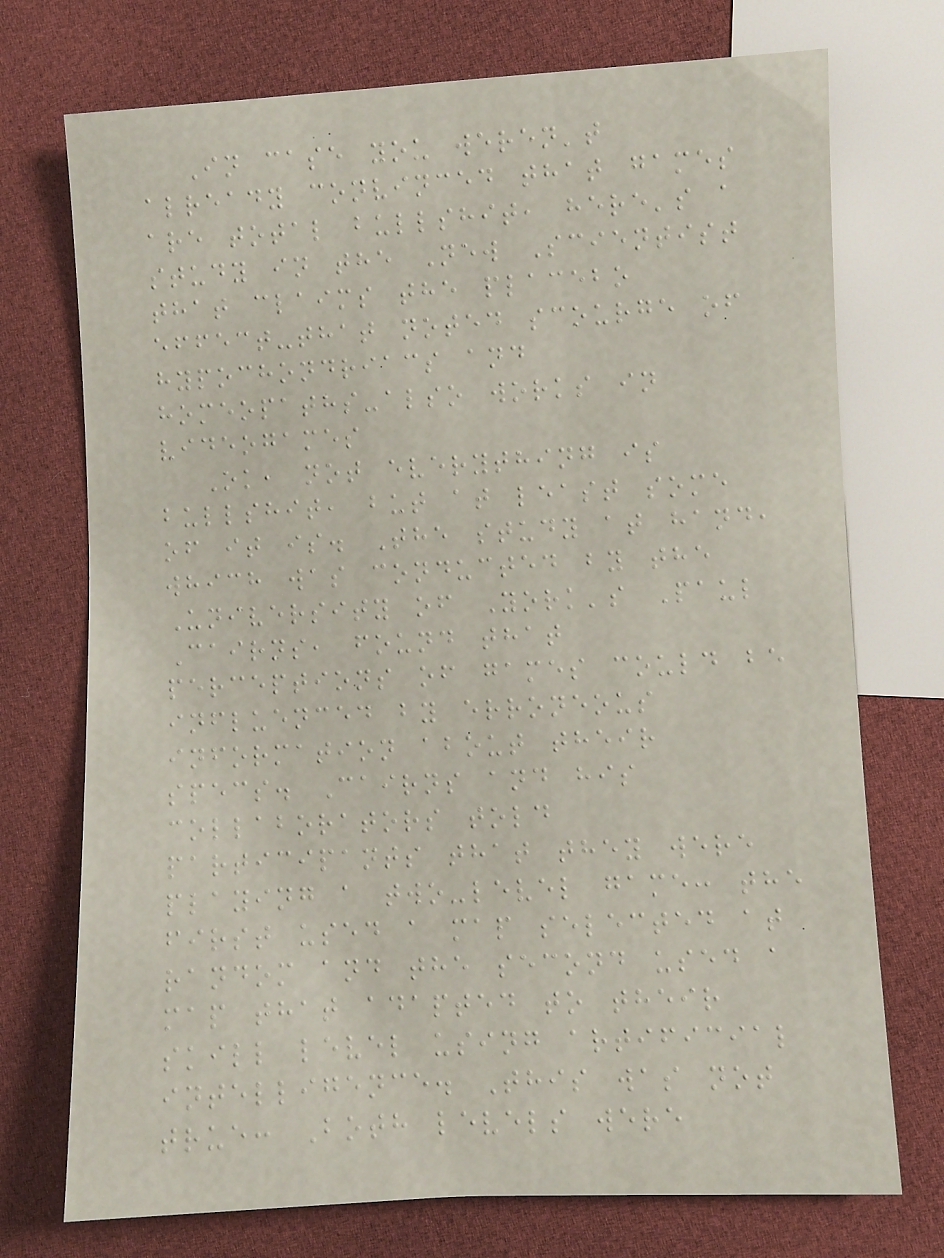In case you weren't
already convinced that games
are total bullshit, here's a
study in the New Scientist
that claims the placebo
effect-that noted scourge of
hypochondriacs and
homeopaths-also works in
videogames
Ok, not everything is
bullshit, but at least some
of it is. The study at hand,
which was conducted by the
University of York's Paul
Cairns, found that
perceptions of games could be
influenced by erroneous
information about their
specs. Cairns and his
collaborators told
participants that they were
playing a two-level game: the
first used a map selected at
random and the second used a
map that adapted to their
skill level using artificial
intelligence. This was not
true: Both levels were
